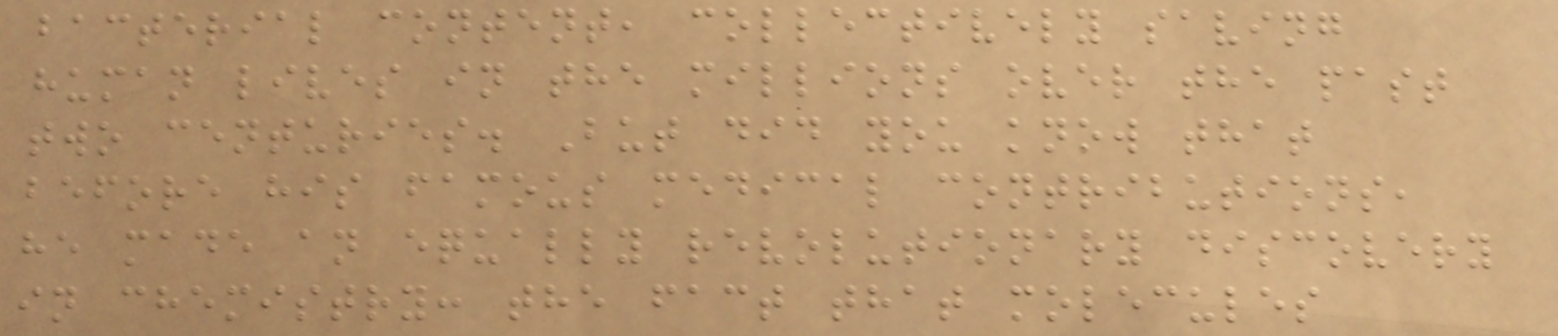bacterial content, collectively saving
human lives in the millions over the past
two centuries. But did you know that
before his famous medical contributions,
he made an equally revolutionary discovery
in chemistry: the fact that molecules
